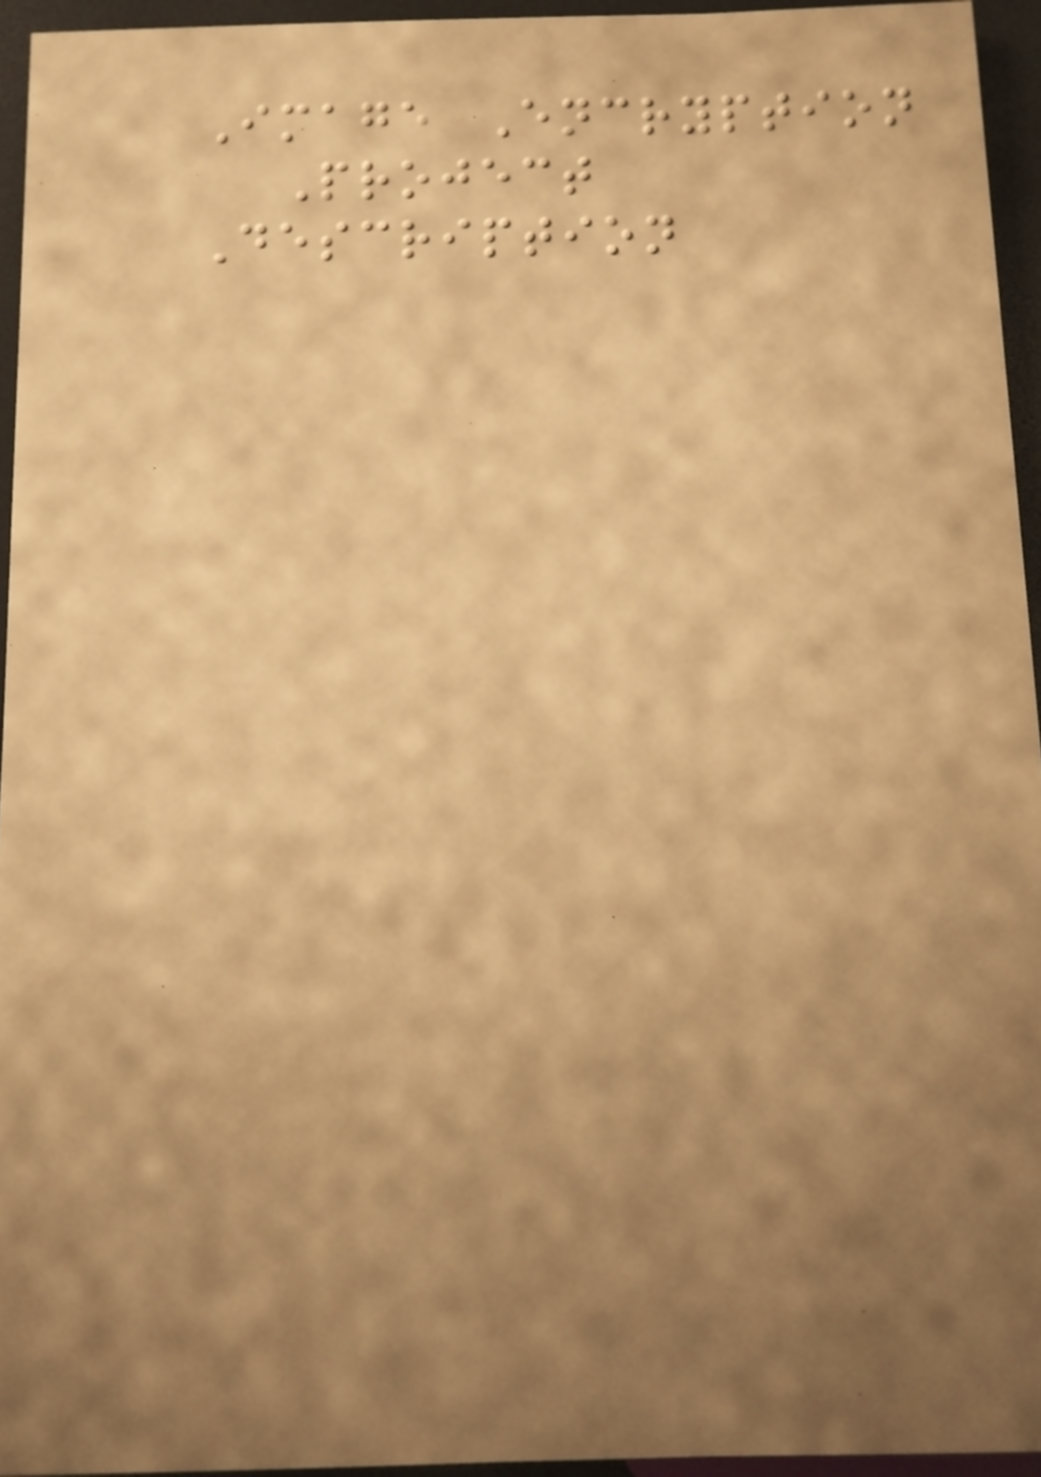Image Encryption
Project
Description
